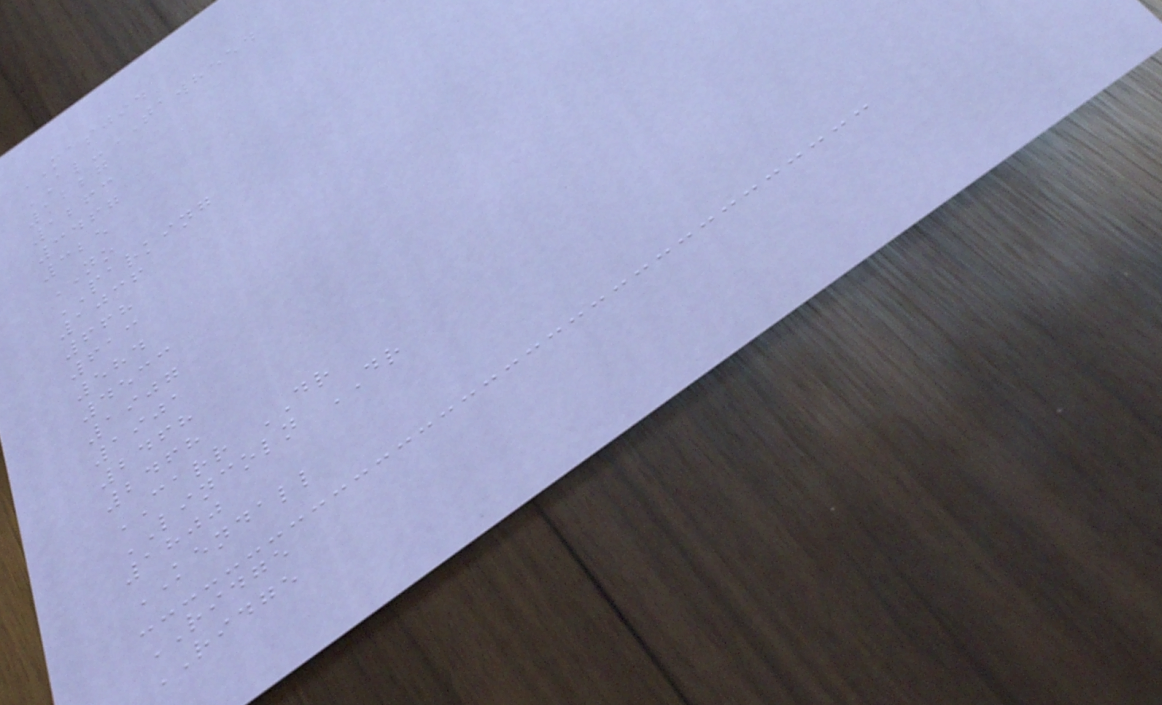MASJID
AL-TAWHEED
1227
1263
3467
325
NO
PARKING
1036
668
613
584
4533
1907
1901
2468
2468
CARR DR
LINCOLN DR
1800
KENDALL
RIDGE
RIDGE
